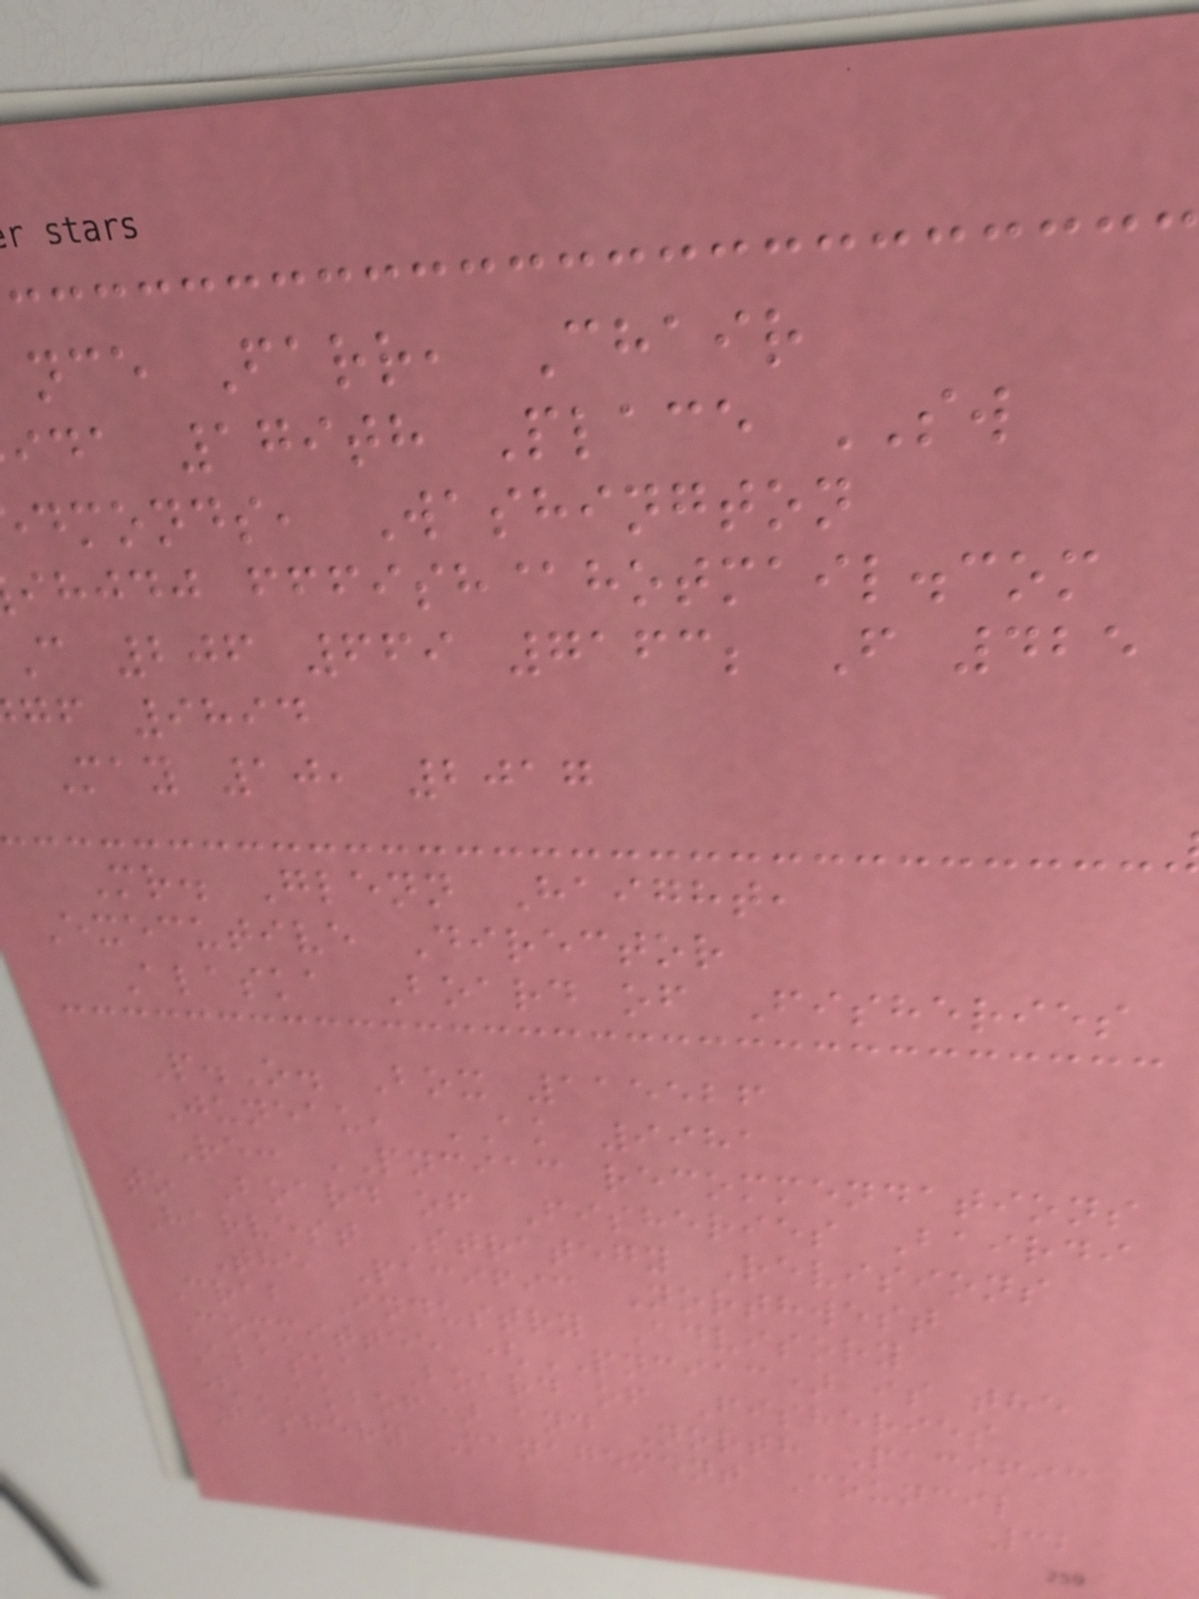nce Farr, Chair
ida 179th Place SW
dmonds, Washington
ihjdj fffish@hotmail.com
c 206 669 7163; F 425
gf 9894
May 10, 2017
Mr. Glenn Haight,
Executive Director
Alaska Board of Fisheries
P.O. Box 115526
Juneau, AK 9981
Re: PNCIAC recommendations
to Board of Fisheries Bairdi
Harvest Strategy Revisions
The Pacific Northwest
Crab Industry Advisory
Committee (PNCIAC) is the
Alaska Board of Fisheries
(AKBOF) and North Pacific
Fishery Management Council
32
